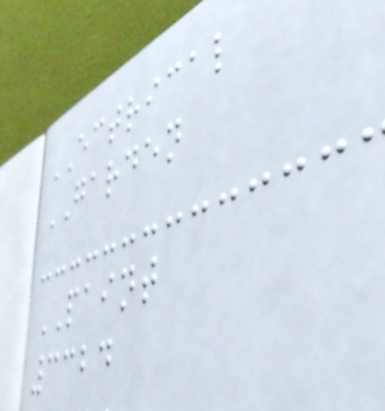ECTRICAL
GARDEN
PAINT
3324
